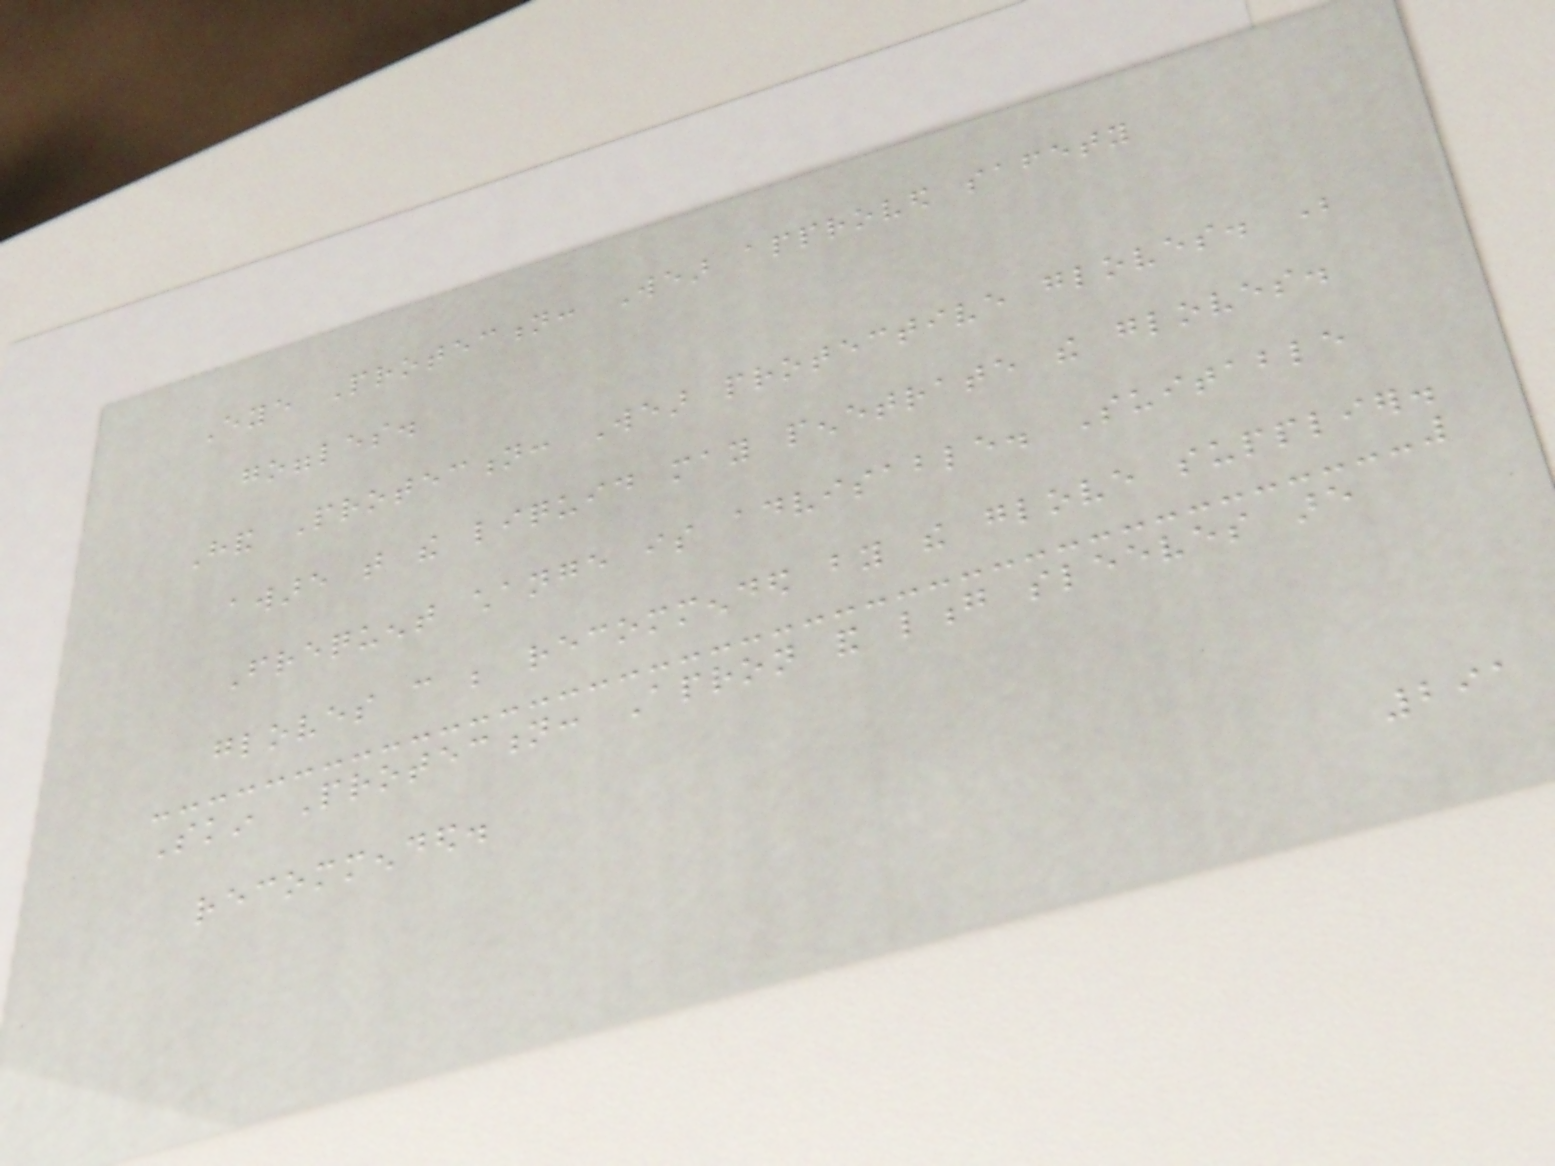Eye Protection: Wear approved safety
goggles.
Hand Protection: Wear protective gloves. Be
aware that the liquid may penetrate the gloves.
Frequent change is advisable. Suitable
gloves can be recommended by the glove supplier.
Skin Protection: Apron and long sleeves are
recommended.
291
